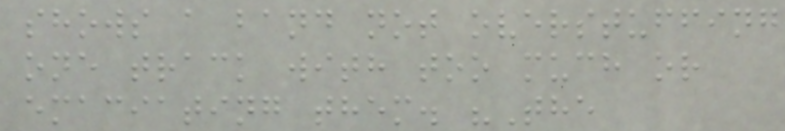shows a band not overstuffing
one track with too much or
emaciating them. "The
